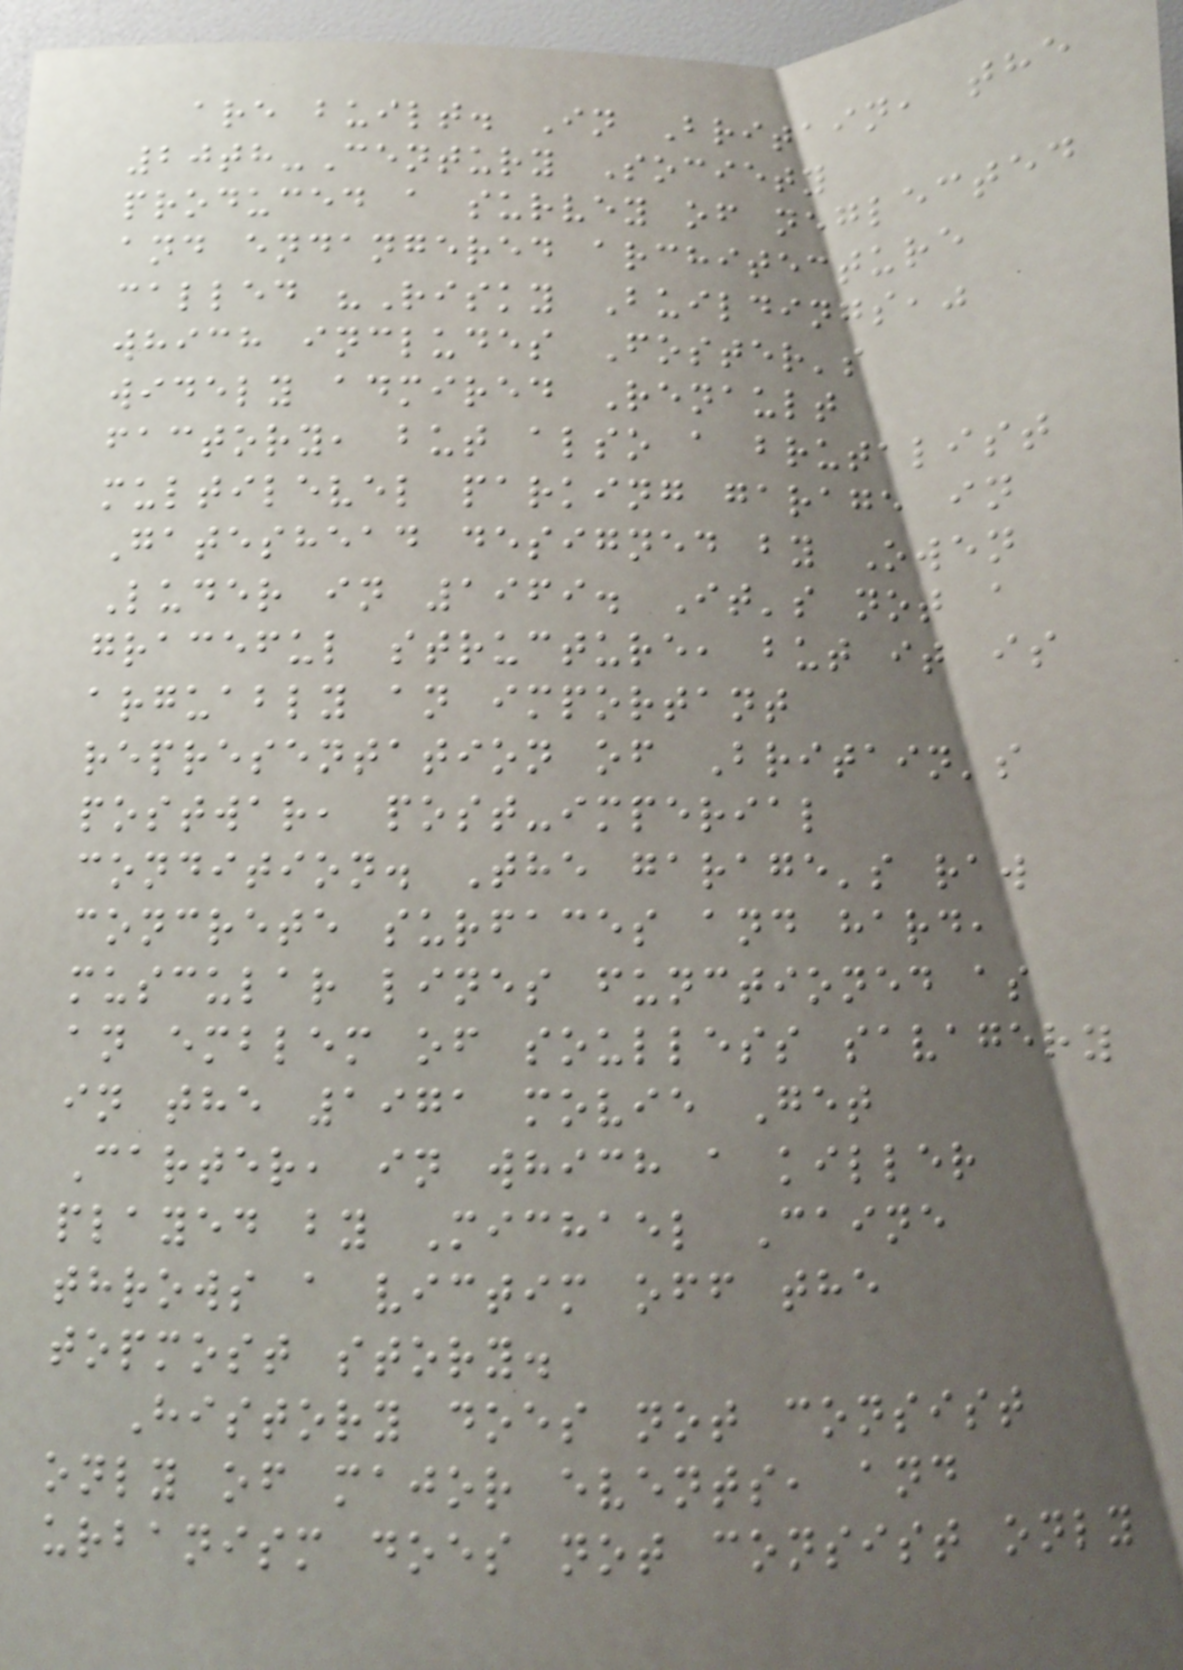are built. In Britain, the
20th-Century Society
produced a survey of neglected
and endangered architecture
called "Risky Buildings,"
which includes Foster's
widely admired Renault
factory, but also a brutalist
multilevel parking garage in
Gateshead designed by Owen
Luder in 1969. It's not a
graceful structure, but it is
arguably an important
representation of Britain's
postwar, post-imperial
condition. The garage's raw
concrete surfaces and hard,
muscular lines functioned as
an emblem of soulless savagery
in the 1971 movie Get
Carter, in which a killer
played by Michael Caine
throws a victim off the
topmost story.
History does not consist
only of major events, and
urbanism does not consist only
